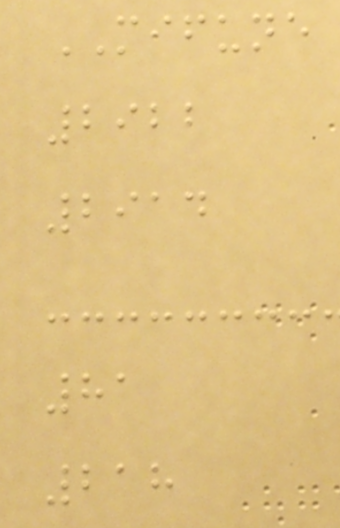MIFUNE
2922
2914
81
218
